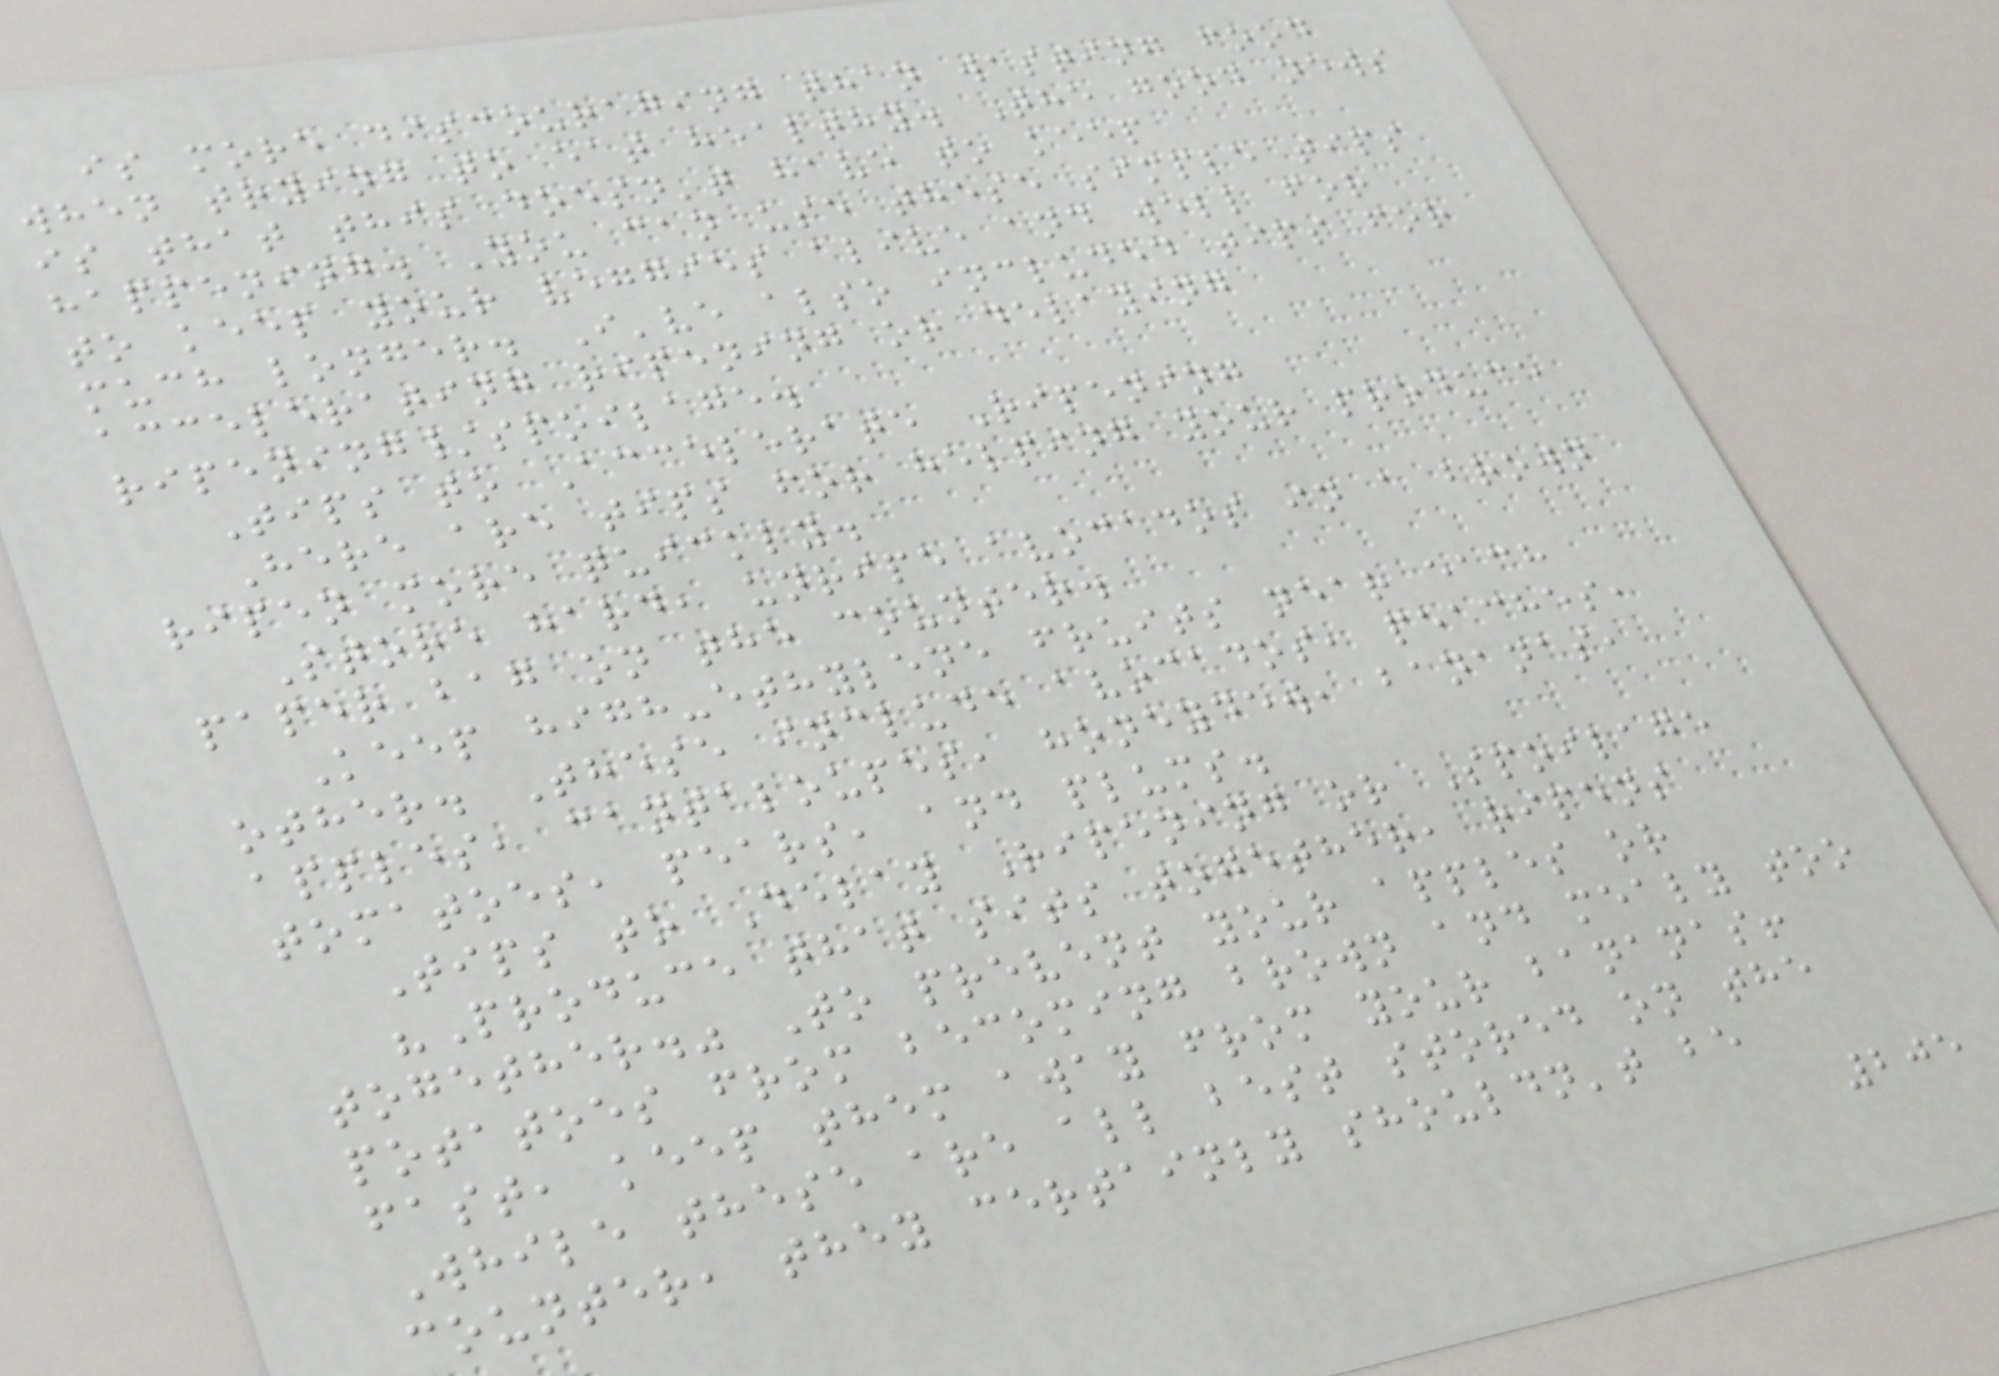is more discouraging than wasting food
when trying to eat healthy. The good news
is that this doesn't have to keep
happening. You can use these simple tips
to keep your veggies alive and well for
much longer. I've also included tips for
accelerating ripening or delaying
ripening/spoilage.
Tips to Accelerate Ripening
Here are tips for helping your produce
ripen more quickly.
Store hard, unripe avocados in a brown
paper bag on the counter.
Keep high-ethylene fruits near each
other. These include avocados, peaches,
apples, cantaloupes, honeydew, bananas,
tomatoes, pears, and plums.
Tips to Delay Ripening or Spoilage
"Produce that sits together, ripens
together." To prevent your apples or
potatoes from becoming brown and mealy too
fast, keep them away from your bananas!
While these are all best stored on the
counter, they certainly shouldn't be
205
